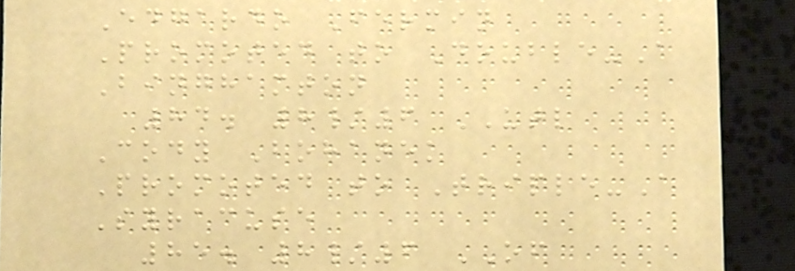Edgardo Fermin
Promoted to Double-A
Binghamton
84. 8/6 UTL
Cody Bohanek
Promoted to Triple-A
Syracuse
85. 8/6 OF
